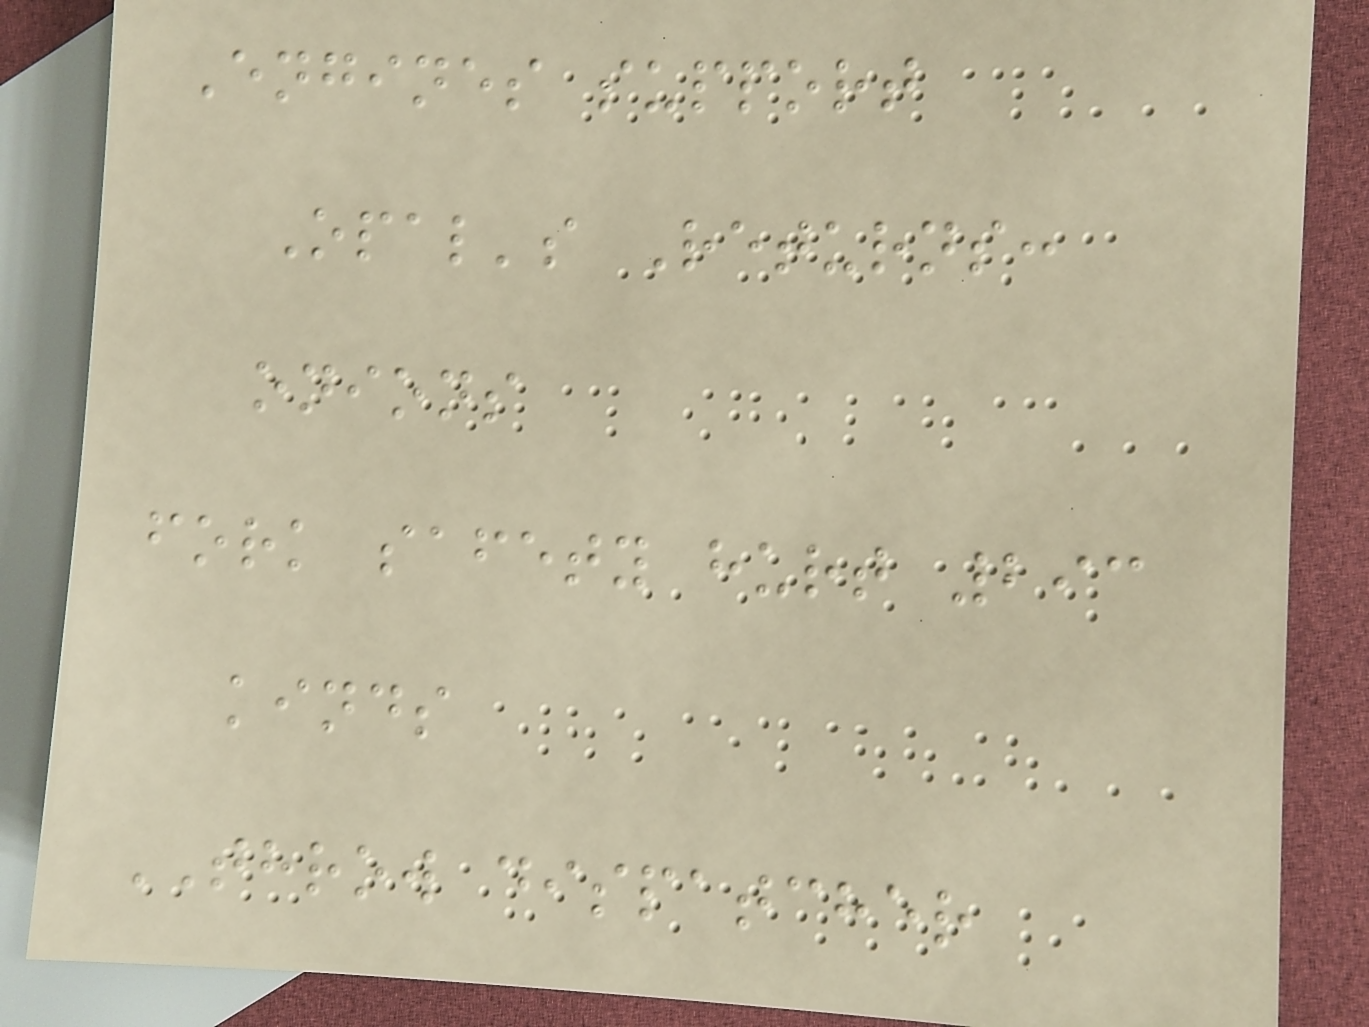Engines support
Opal's Returns:
onions
fork safety hurt 293
kinds
THROW dispatcher
